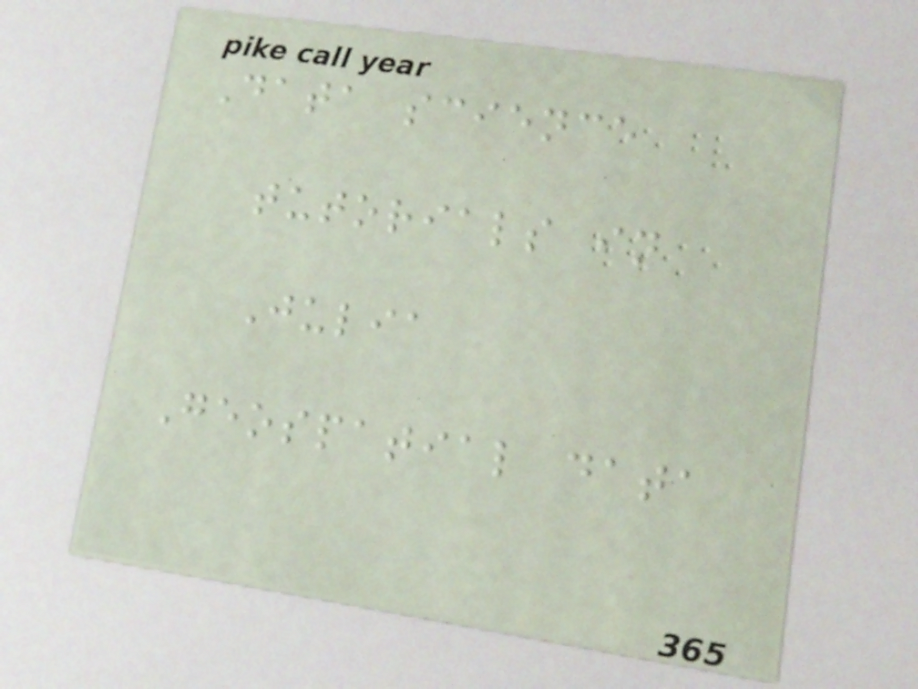Data science
tutorials in
Julia
Geospatial data
